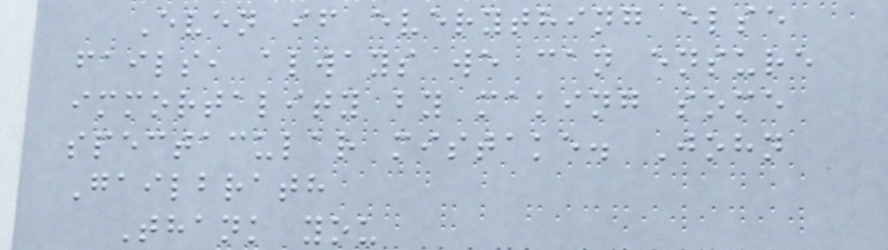Even if everything else
fails, always we can ensure
immortality by making some
spectacular mistake. John
Gailbrath
Thank you
